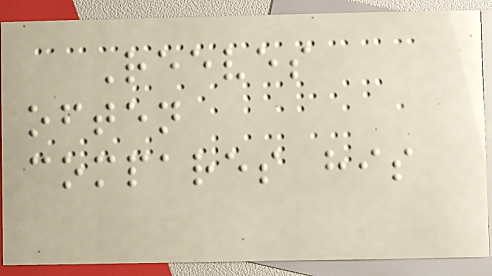Reeves
often
compares his
